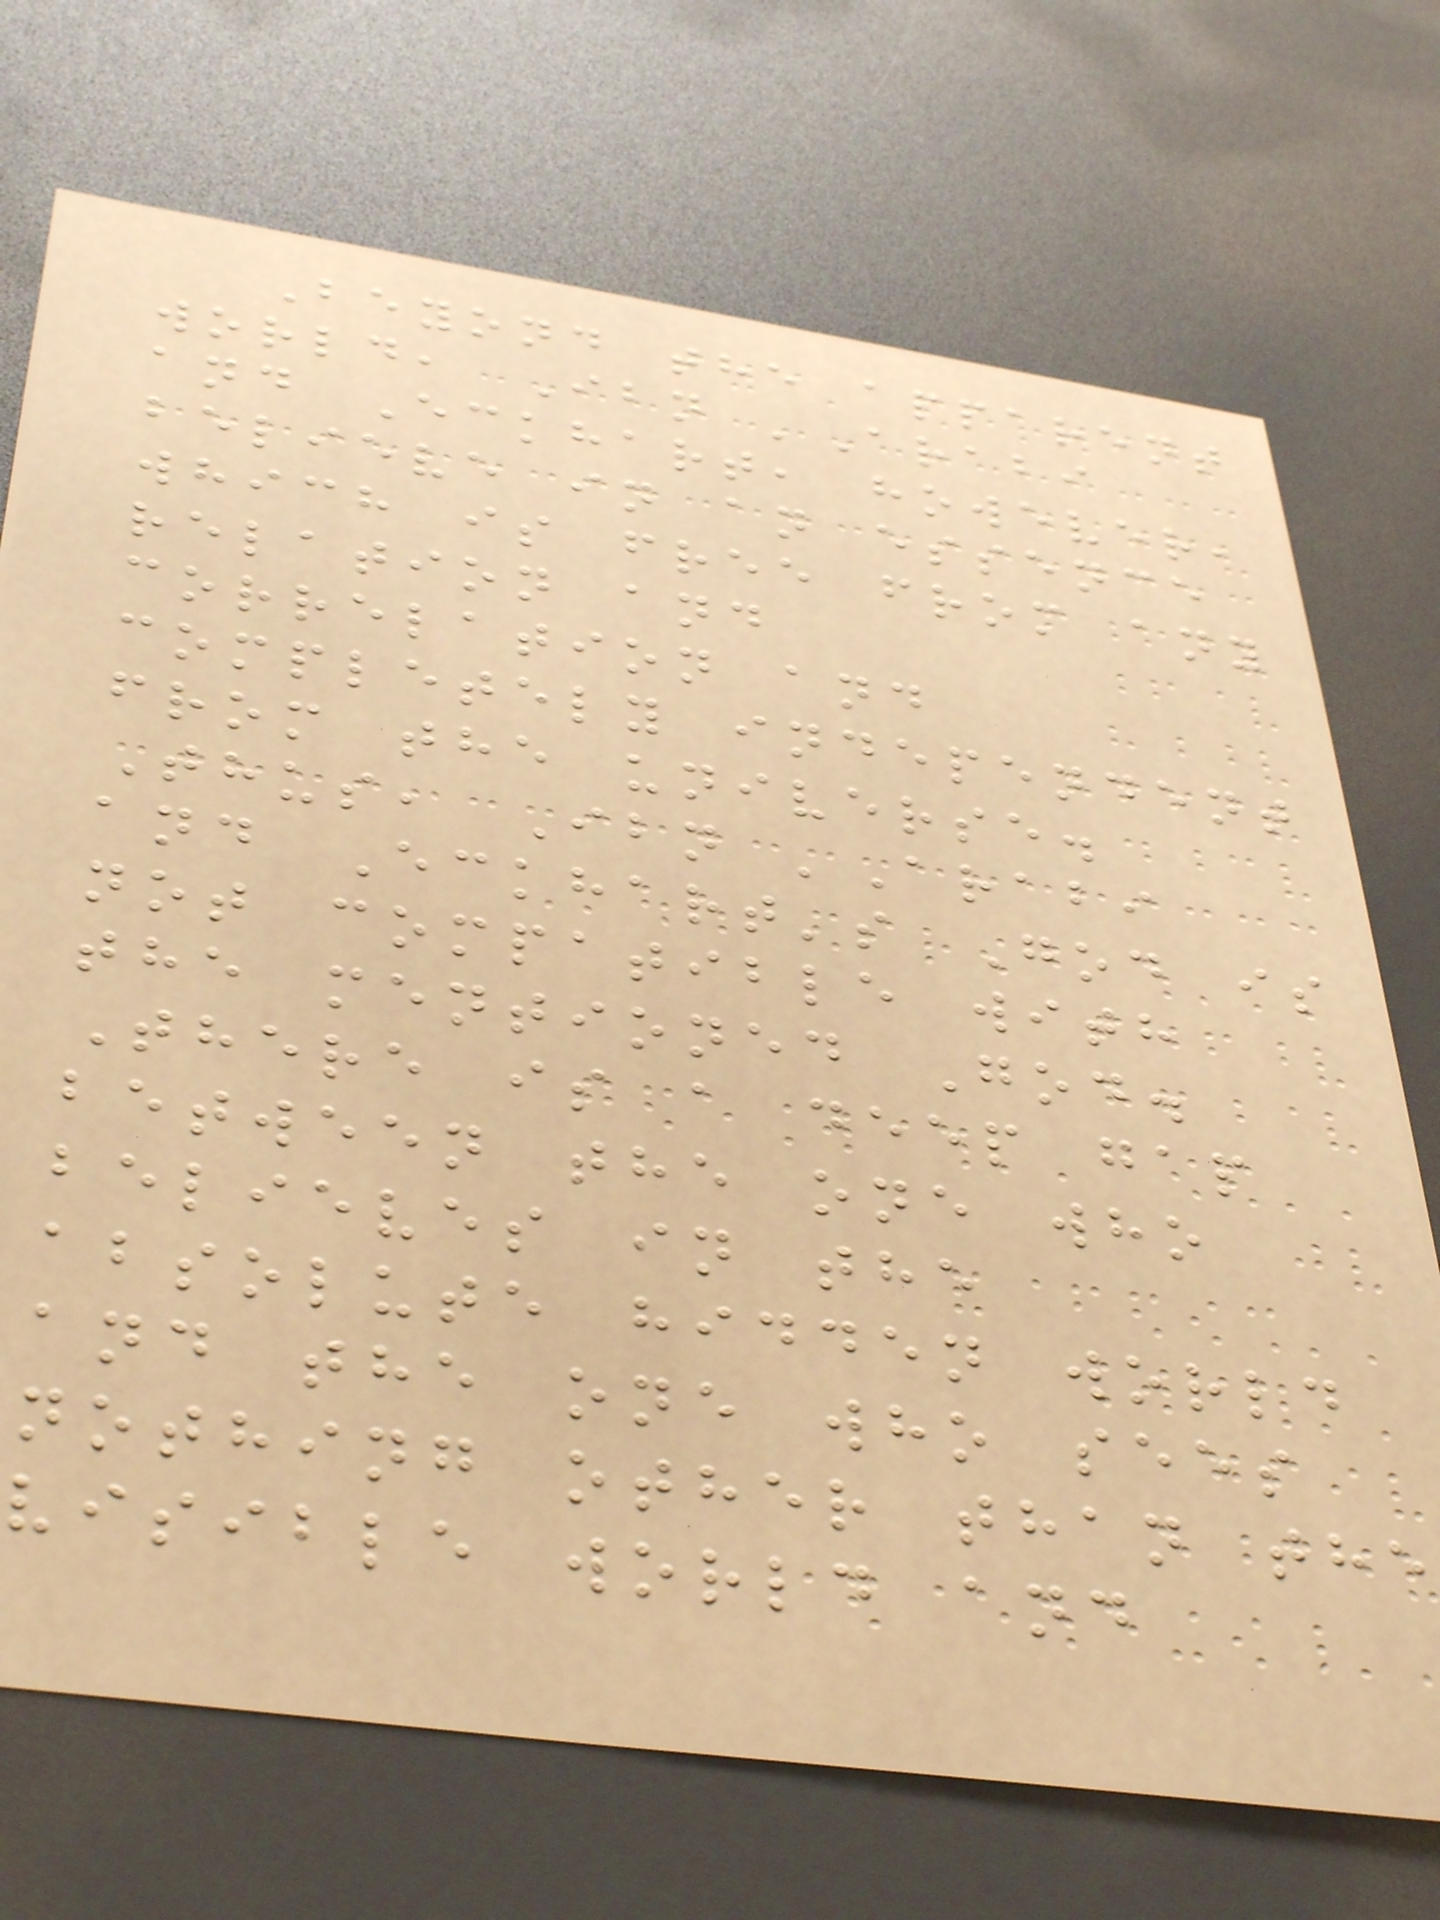Beyond the apparent
world, Ibn 'Arabi
and Eckhart, however,
believe in an essence
which is free from any
relation and
correlation and
completely independent
from the universe.
Thus, Ibn 'Arabi
and Eckhart's God is
not compatible with
the mentioned God.
There is a deep gap
between the one who
believes in the
absolute hidden world
and the one who sees
nothing other than the
visible world and
